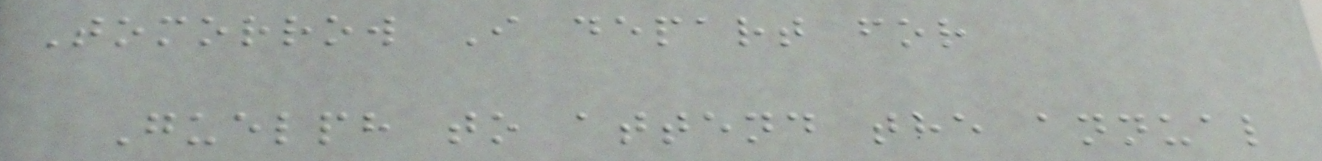Tomorrow I depart for
Guelph to attend the annual
